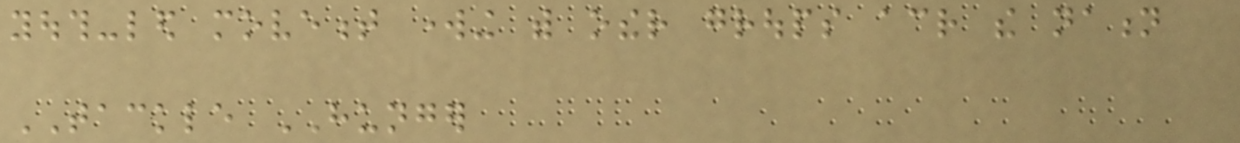youth-led movement working with other groups across the nation
TACKLE HUNGER
